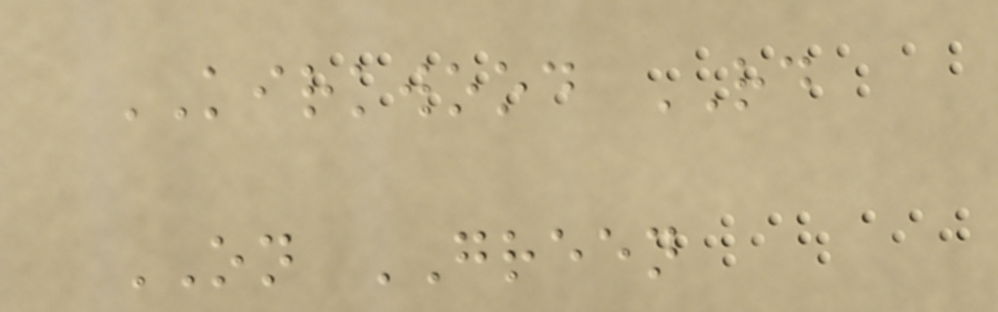KIRKWOOD RD
ON GREEN
